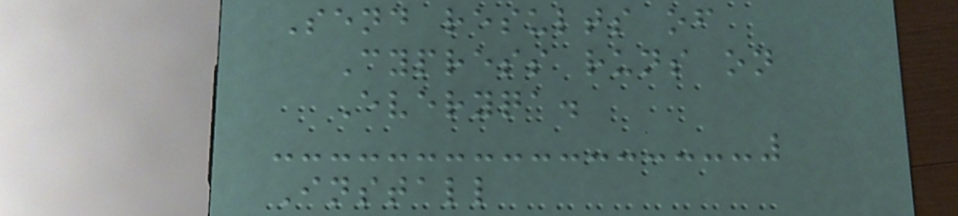Send results of
Cypress runs on
Everyqa.
Install
